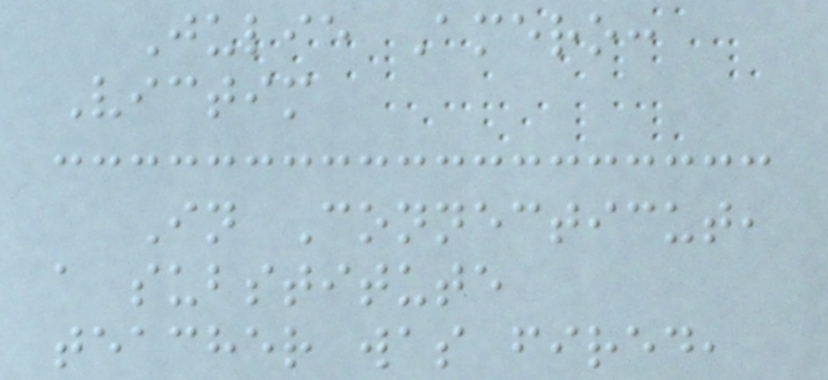Julie Amero:
Victim
In Connecticut,
a substitute
teacher was fired,
